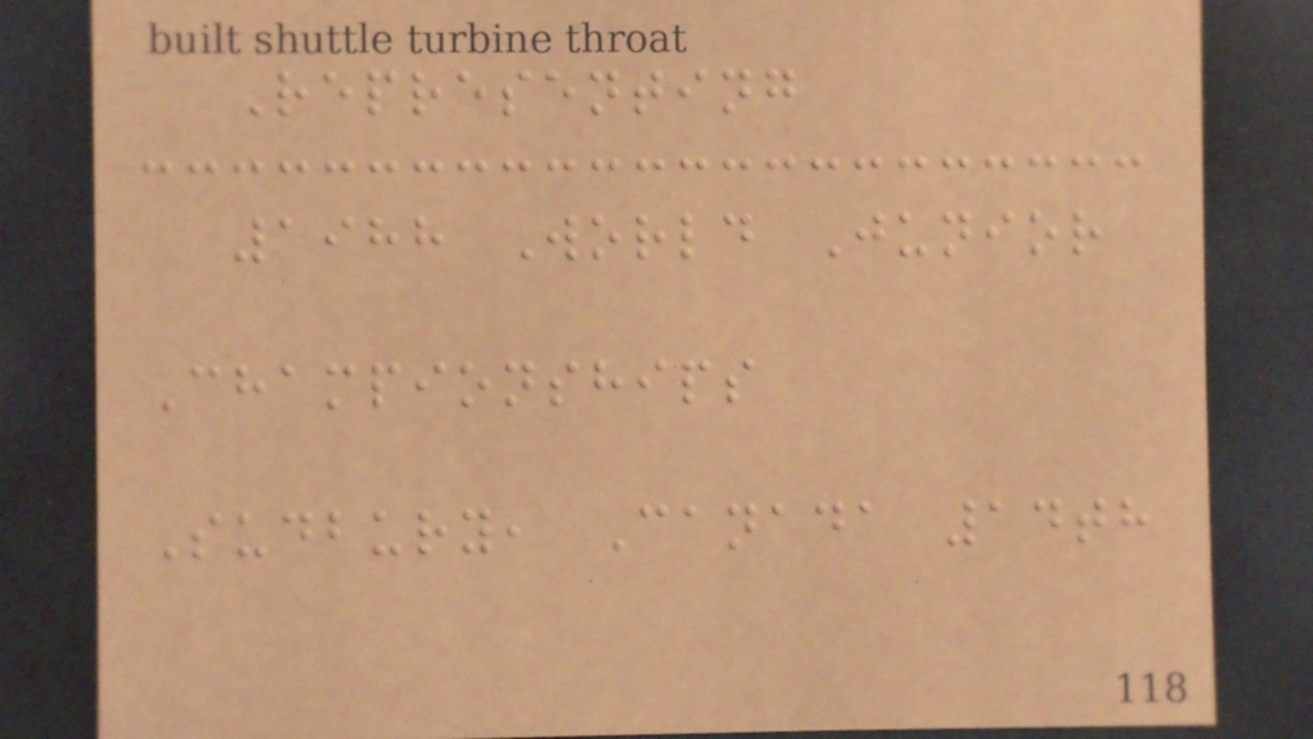Representing
1988 World Junior
Championships
Sudbury, Canada 14th
